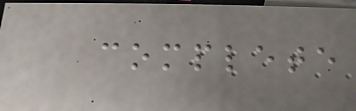complete
